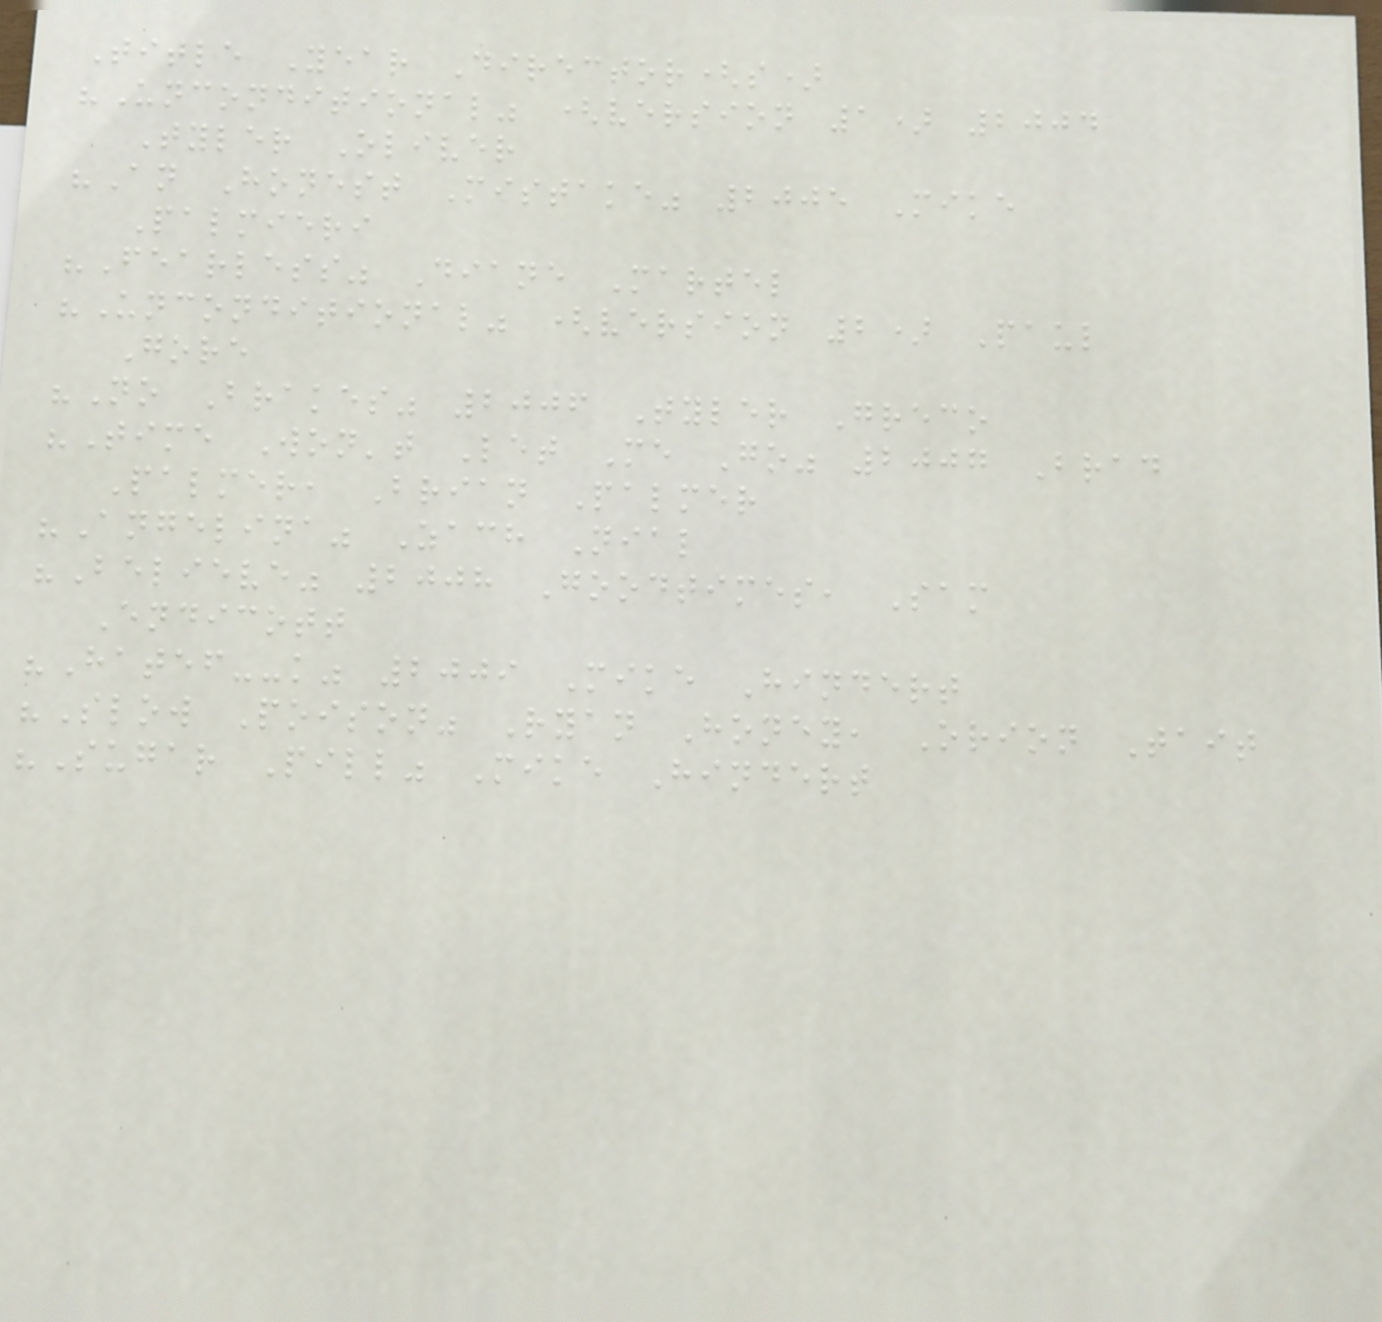Title Year Director(s)
"Unconditional" (version 1) 2004
Tyler Oliver
"An Honest Mistake" 2005 Mike
Palmieri
"Fearless" Diane Martel
"Unconditional" (version 2) Paul
Gore
"No Brakes" 2006 Tyler Greco
"Time Won't Let Me Go" 2007 Brad
Palmer, Brian Palmer
"Angelina" Zach Nial
"Believe" 2008 Goodtimes, Sam
Endicott
"Hatef--k" 2009 Mike Hindert
"Slow Poison" Ryan Honey, Orion Tait
"Sugar Pill" Mike Hindert
